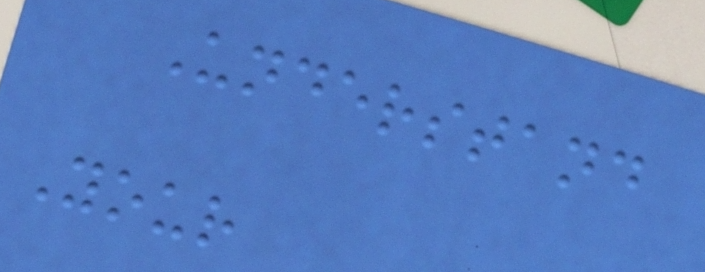Understand
Your
